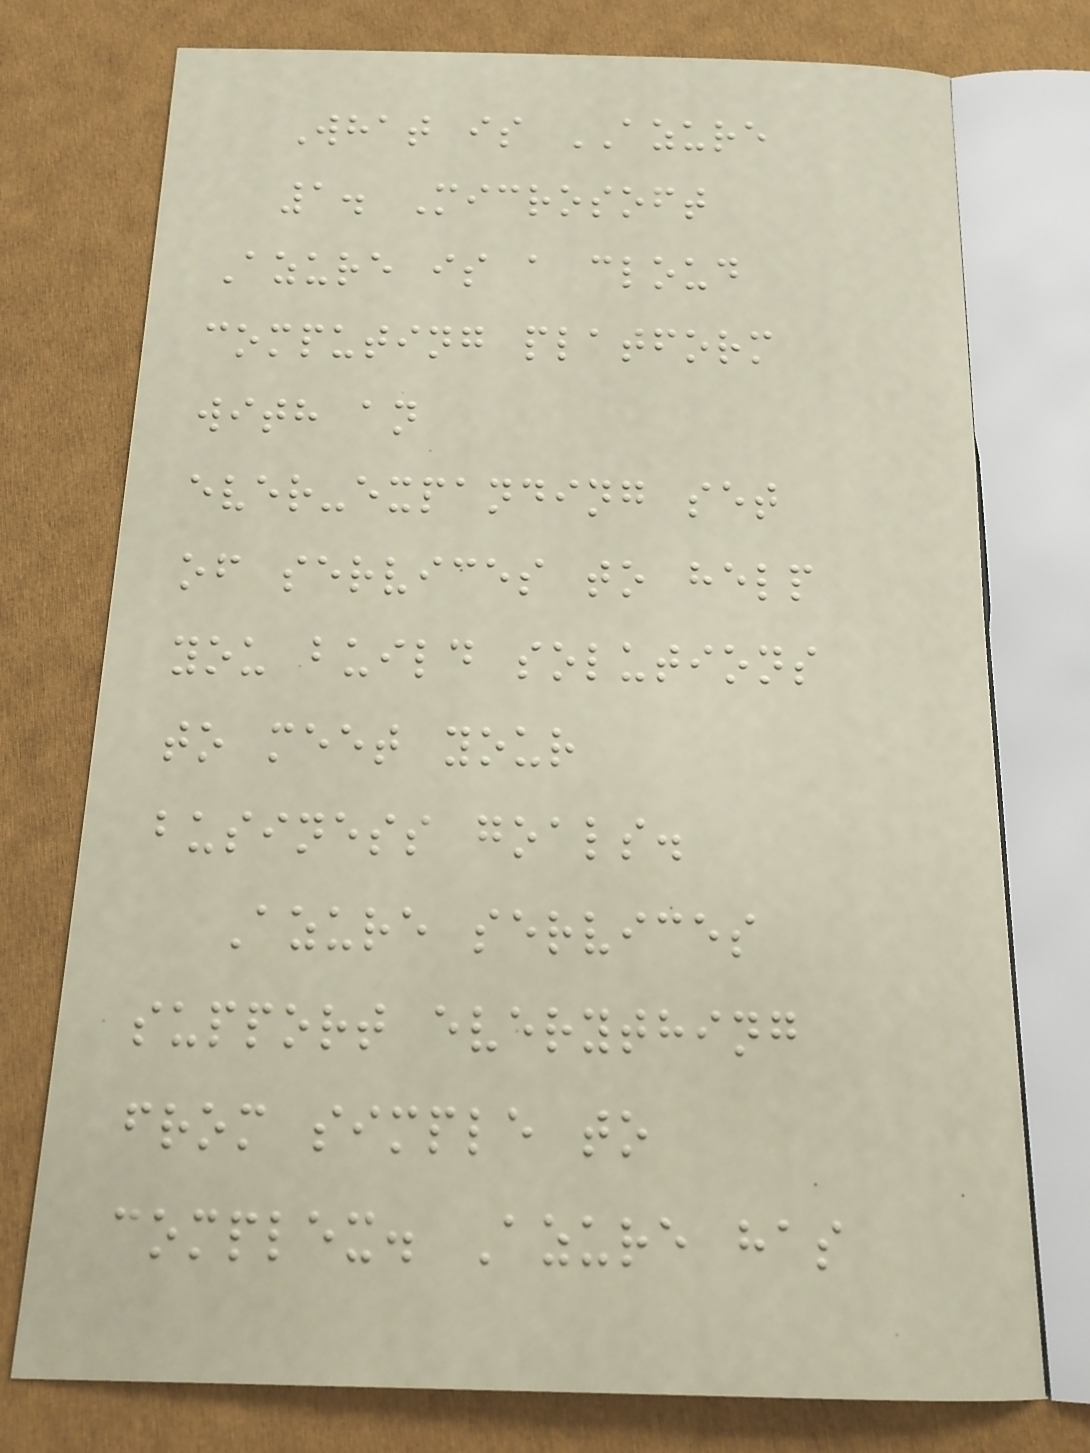What is AZURE
1. Microsoft
Azure is a cloud
computing platform
with an
ever-expanding set
of services to help
you build solutions
to meet your
business goals.
Azure services
support everything
from simple to
complex. Azure has
